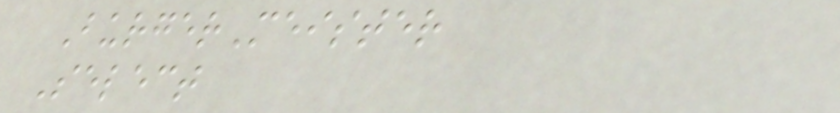BurgerMeister
Select
